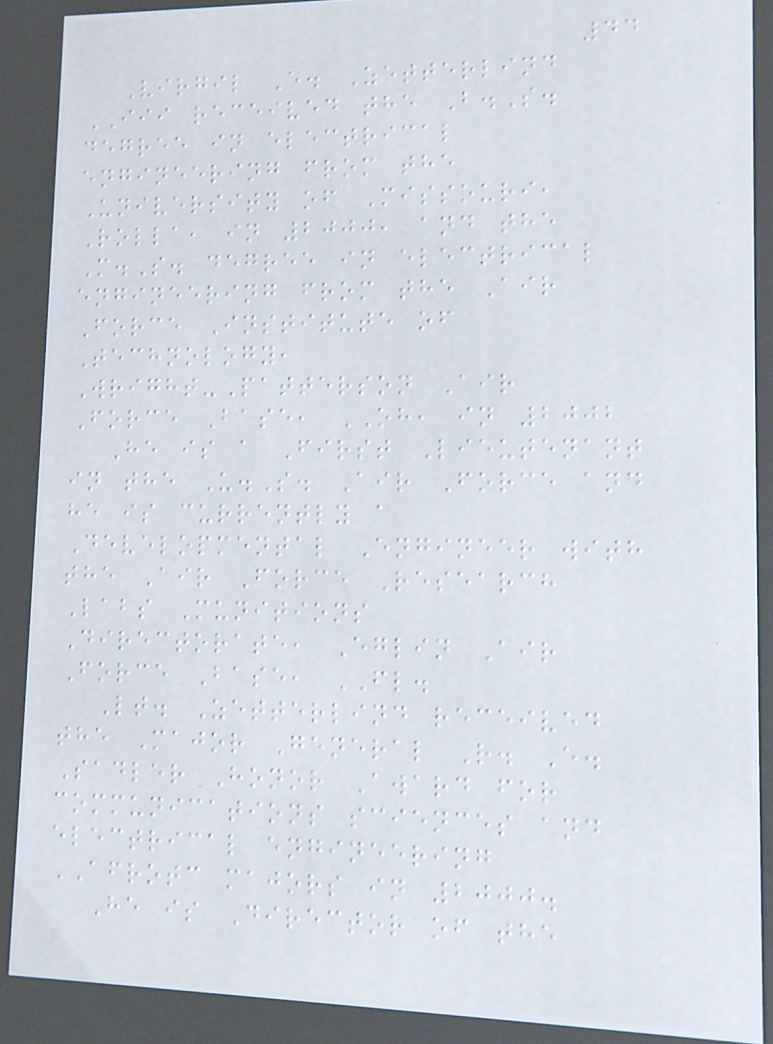44
Virgil E. Zetterlind
III received the B.S.
degree in electrical
engineering from the
University of Missouri,
Rolla, in 2000, and the
M.S. degree in electrical
engineering from the Air
Force Institute of
Technology,
Wright-Patterson Air
Force Base, OH, in 2002
He is a First Lieutenant
in the U.S. Air Force and
he is currently a
Developmental Engineer with
the Air Force Research
Labs Munitions
Directorate, Eglin Air
Force Base, FL.
Lt. Zetterlind received
the Major General R. E.
Sadler Honor Award for
communications sciences and
electrical engineering
AFROTC majors in 2000.
He is Director of the
